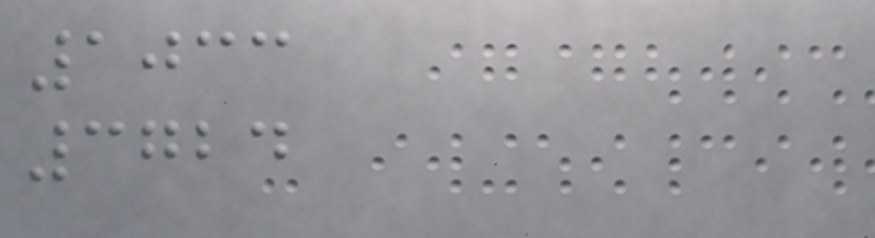1033
3724
